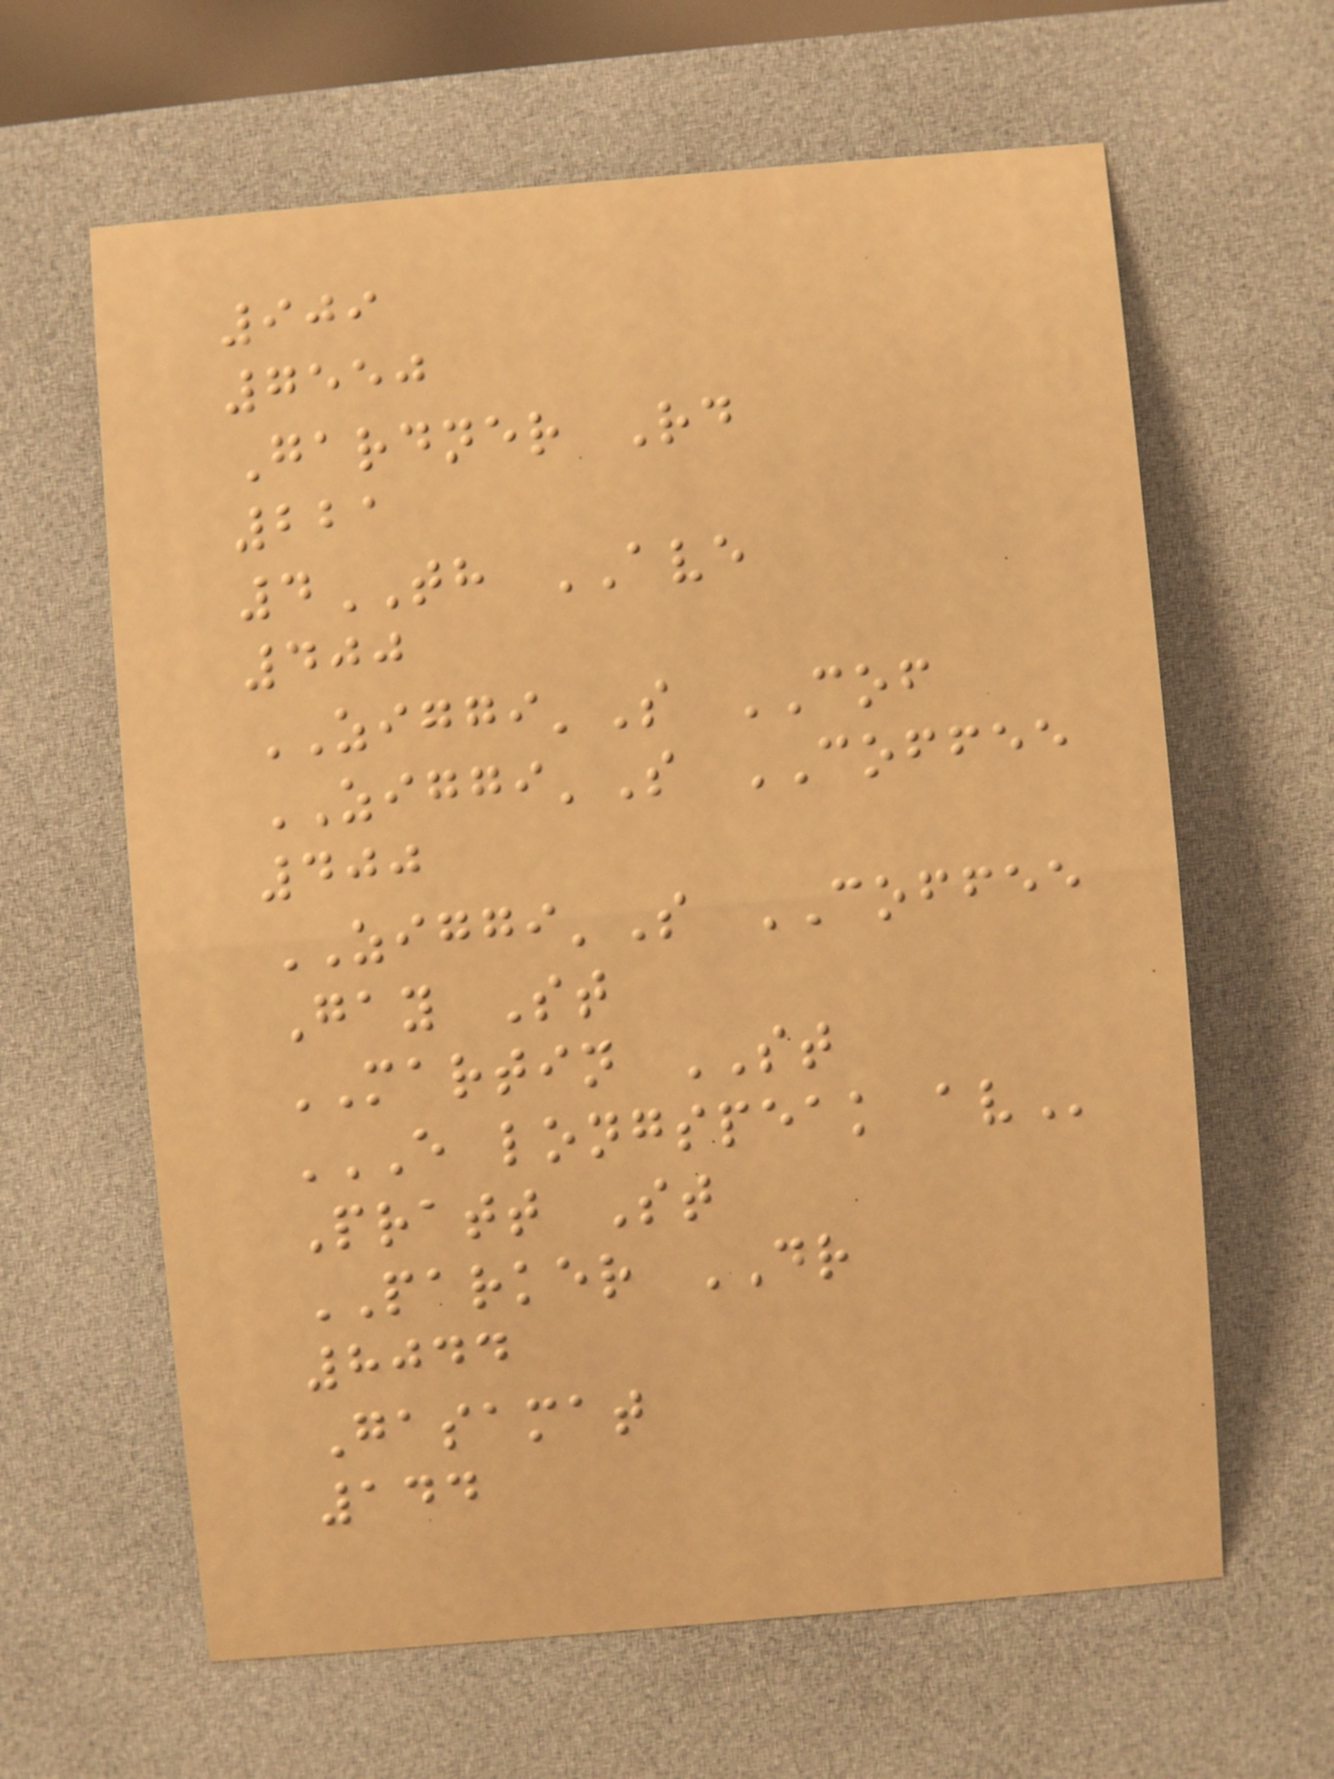909
7550
Gardner Rd
221
4TH AVE
400
ZIGGI'S COF
ZIGGI'S COFFEE
400
ZIGGI'S COFFEE
Gay St
MARTIN ST
E LONGSPEAK AV
Pratt St
PARKER DR
8044
Gasamat
144
